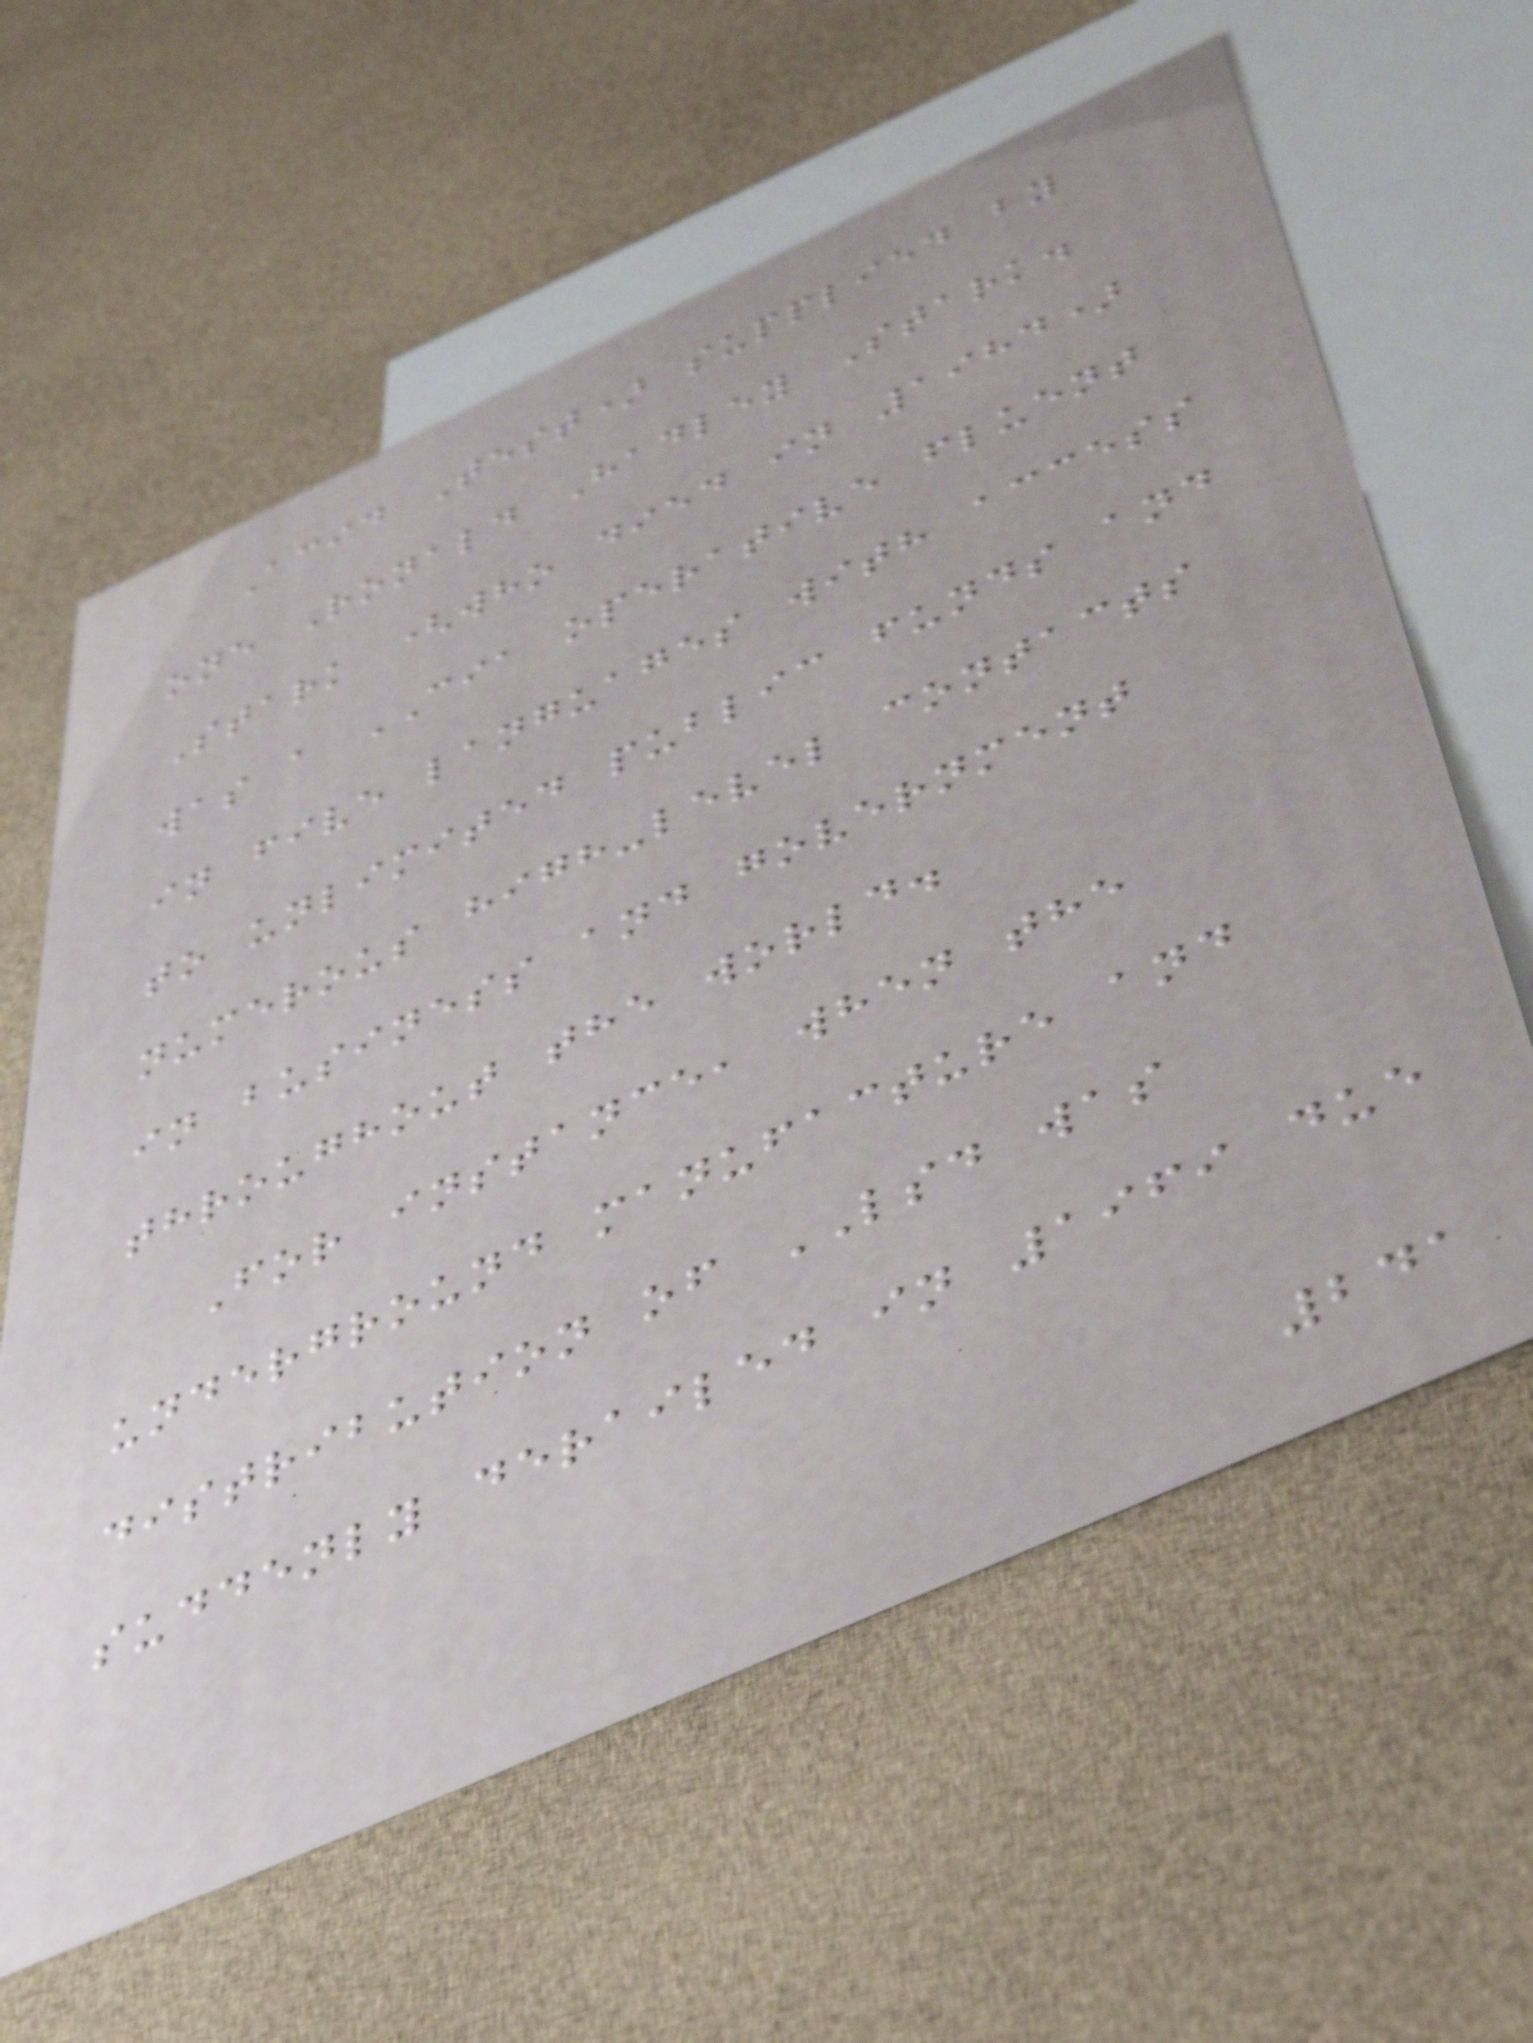Acid Test) supplied by
one Ronald Hadley Stark.
Stark (who died in 1984)
was a CIA operative fluent
in five languages with access
to unlimited public funds and
numerous high-level contacts
in business and government
throughout the world.
For instance, when the
underground manufacture and
distribution of LSD was
suddenly derailed in 1969 due
241
